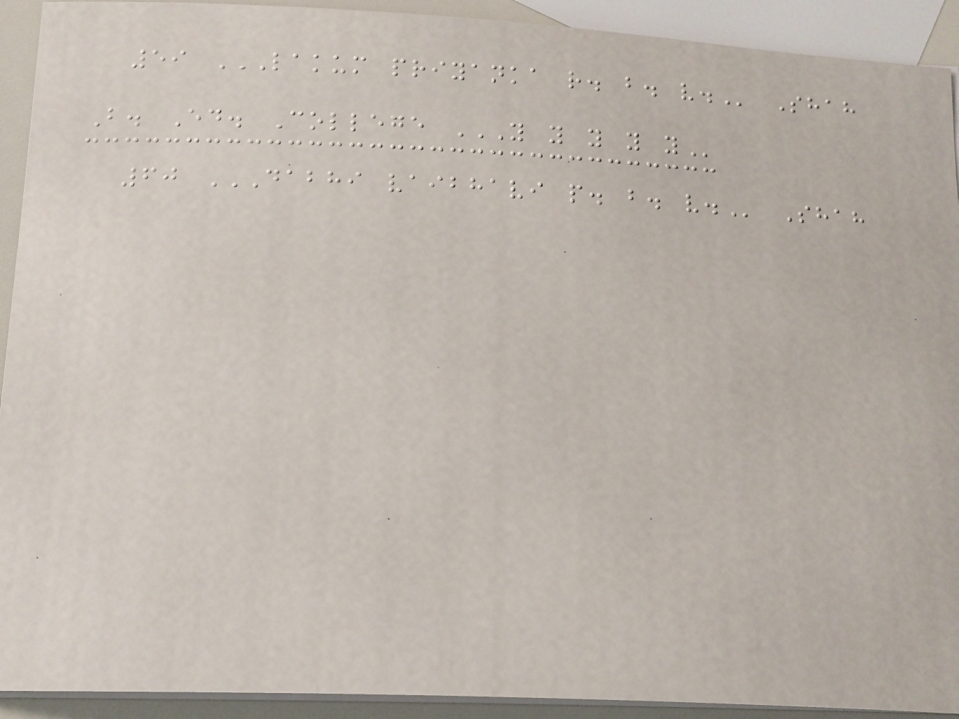59 LAKUM PRIYANKA R. B. V. Shah
B. Ed. College Y Y Y Y Y
60 DABHI VAIBHAVI P. B. V. Shah
